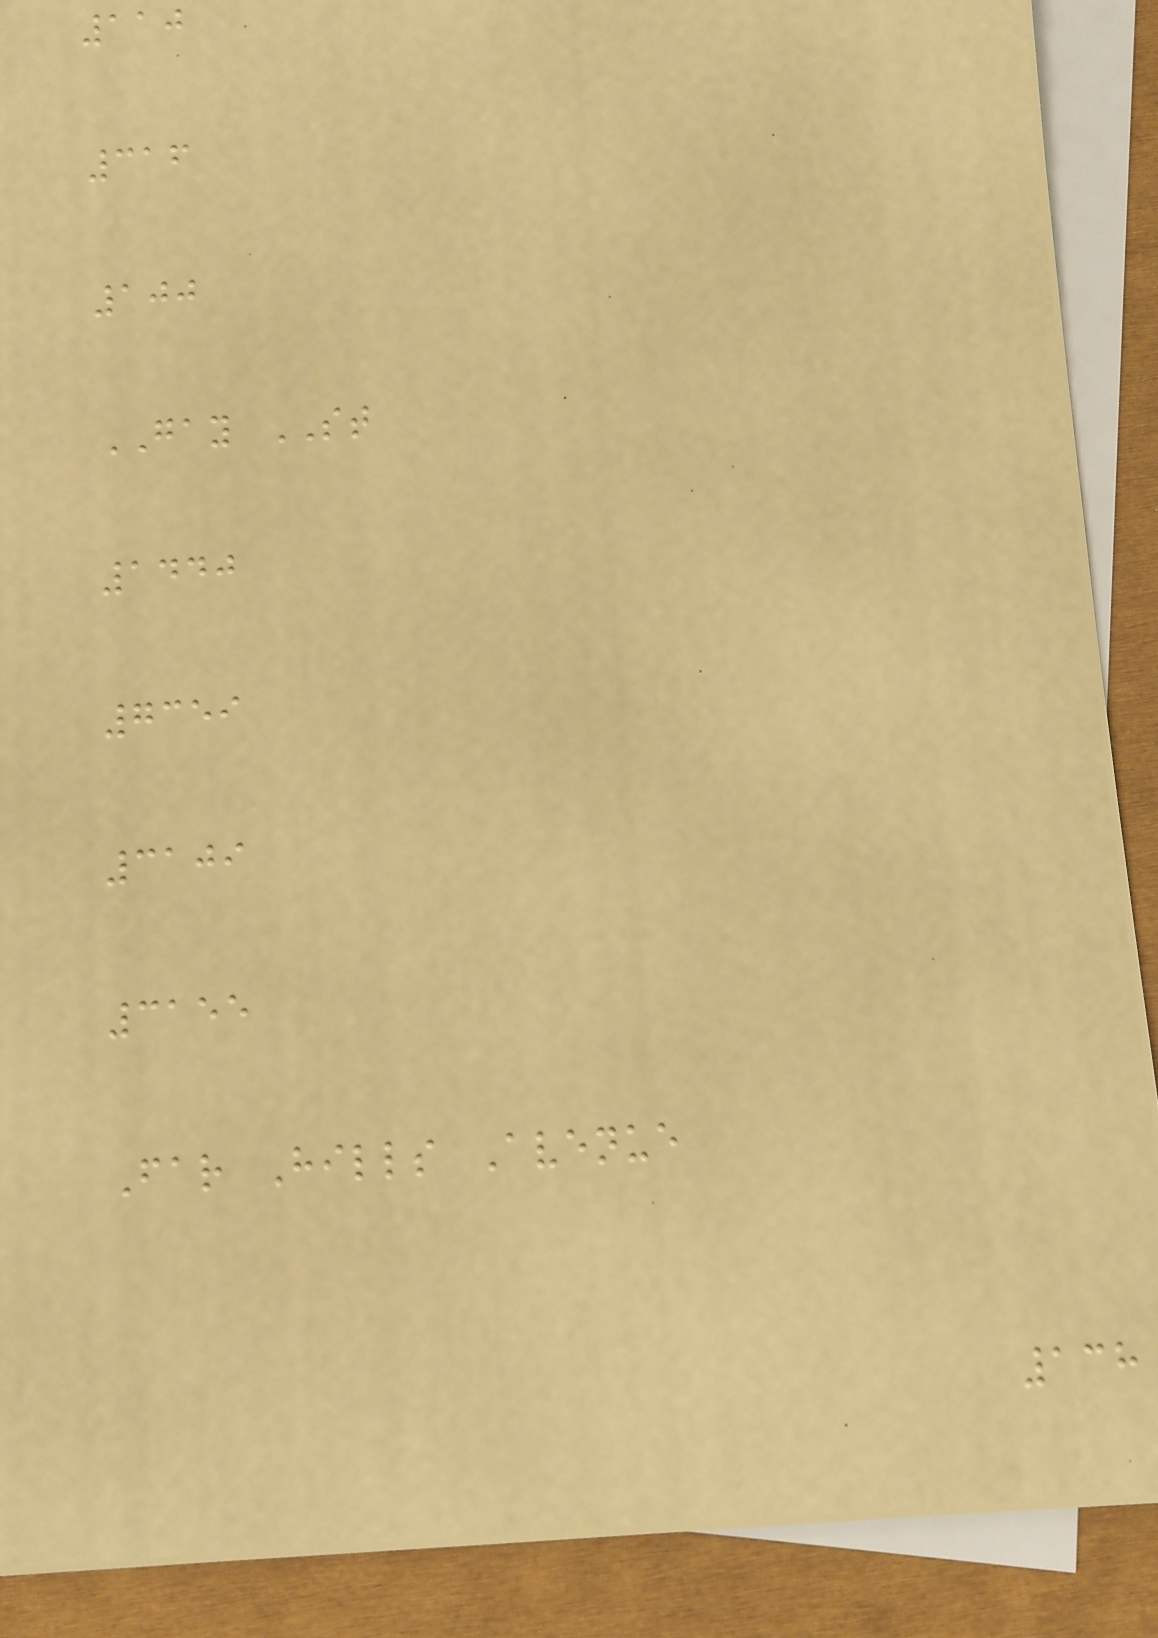110
316
100
GAY ST
1440
7359
3109
3155
Far Hills Avenue
138
